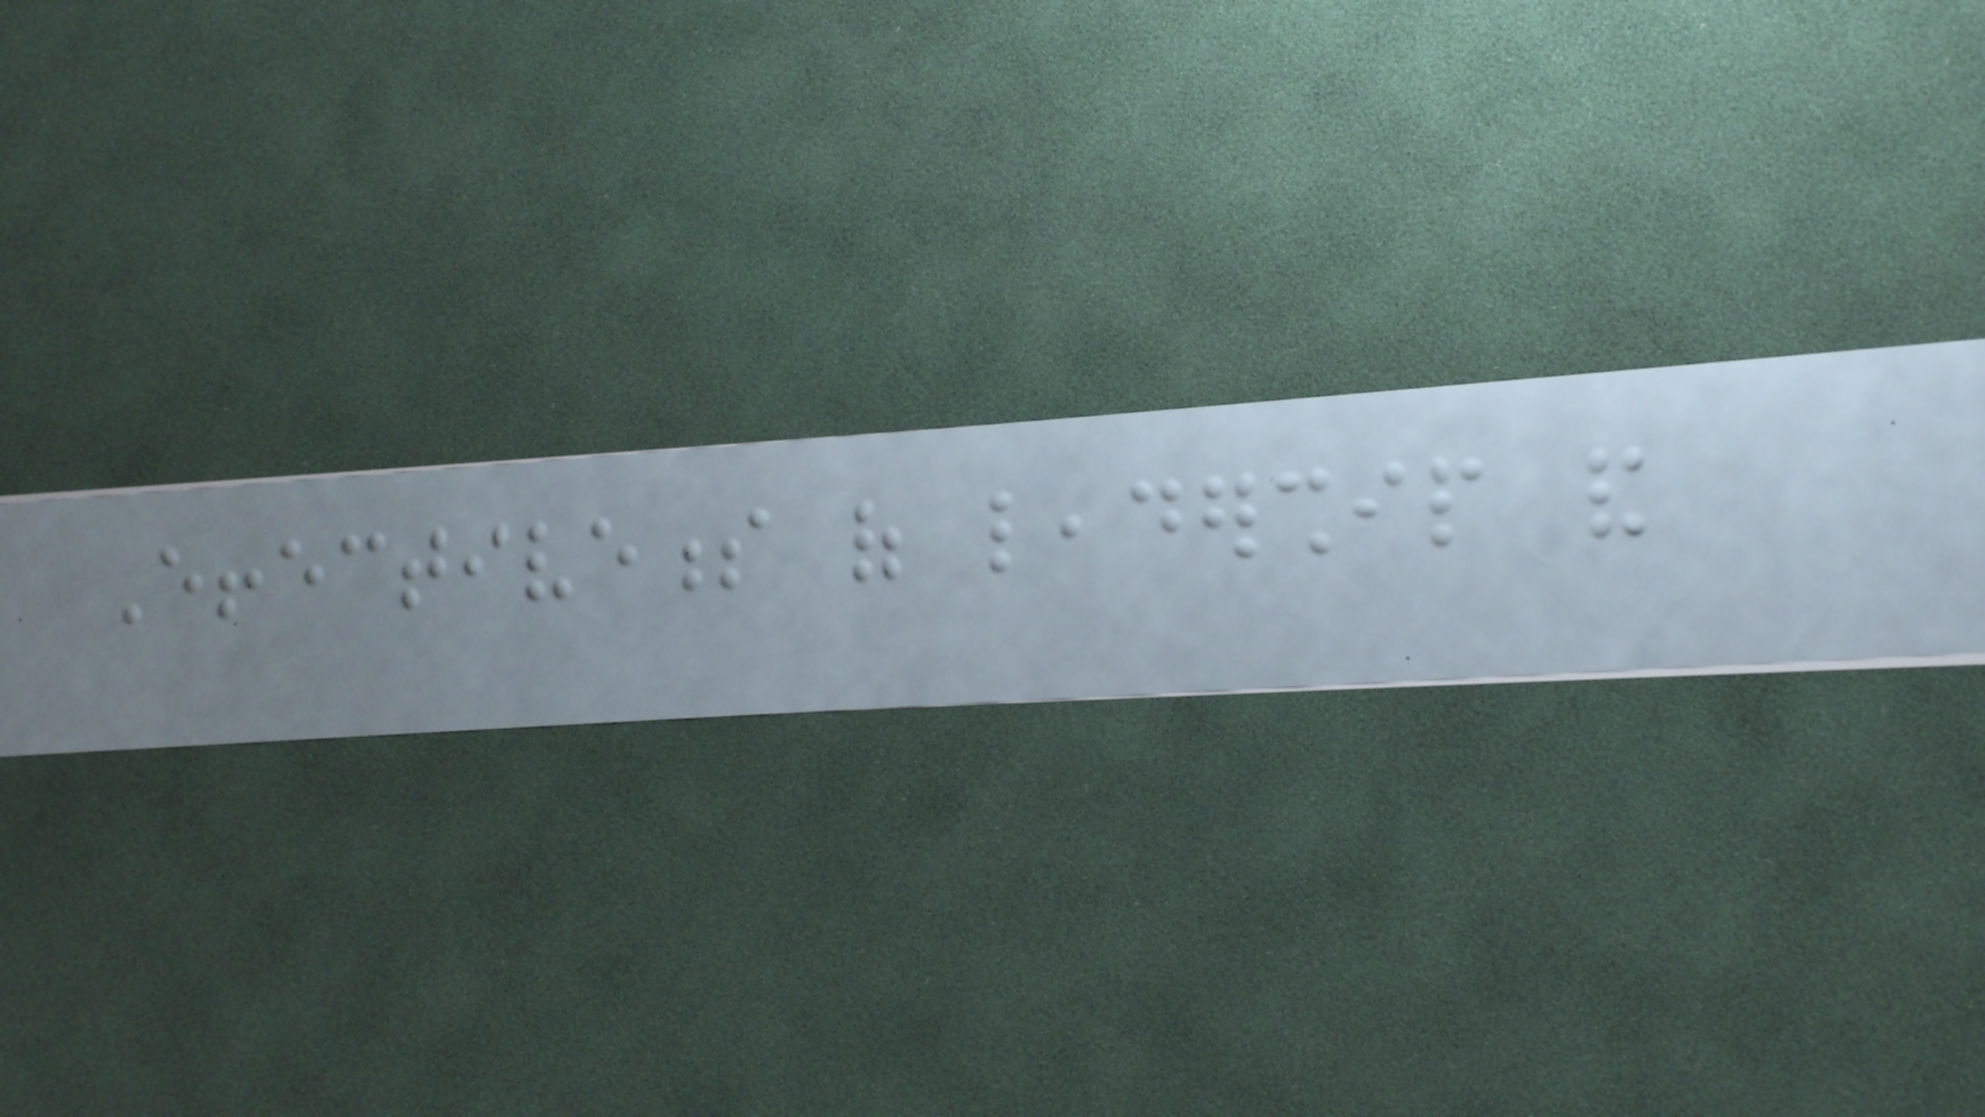Effectiveness of leadership and
